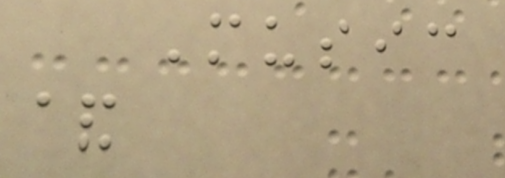Music
&
